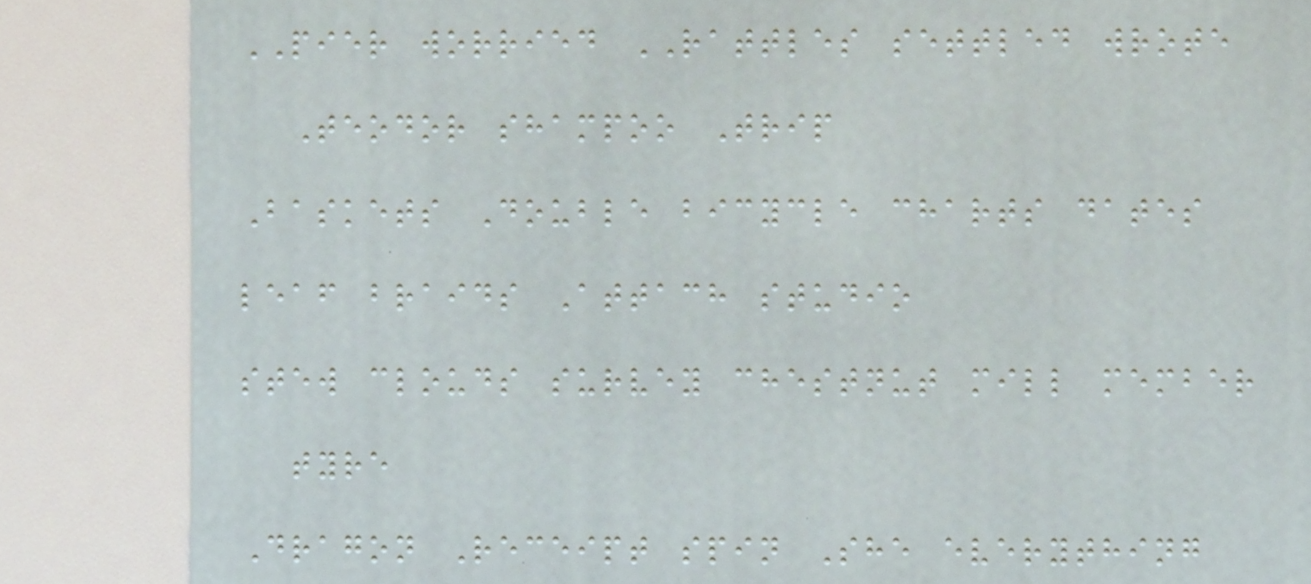PIER worried RATTLES settled wrote
Teodor shampoo Trip
Baskets Double bicycle charts dates
leaf braids Attach studio
stew clouds survey chestnut mill member
tyre
Dragon Receipt spin She everything
